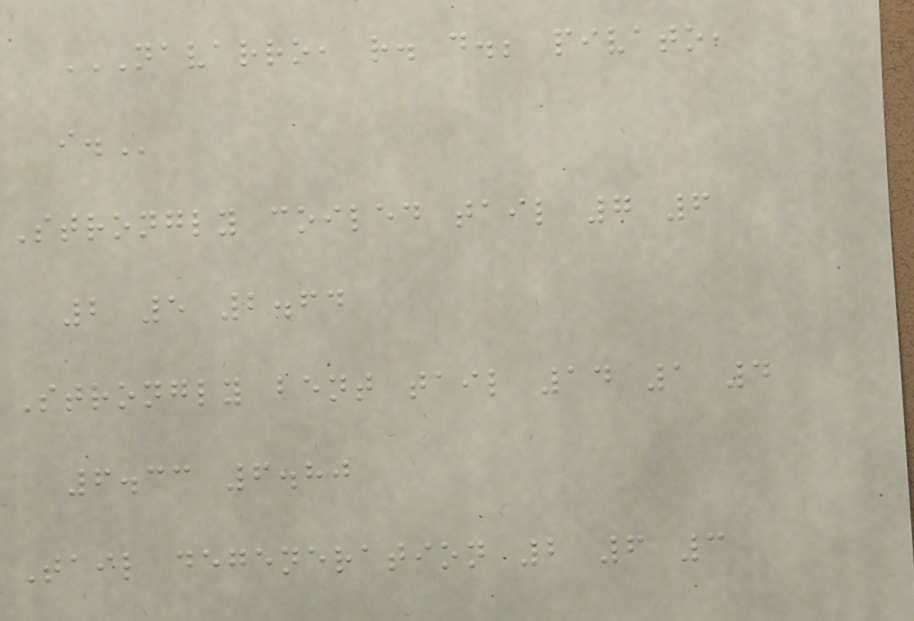NAVARRO, R. D.; PIVATO,
I.
Strongly coiled tail 7 6
2 5 2.64
Strongly bent tail 14 1 4
6.33 6.80
Tail degeneration 2 6 3
